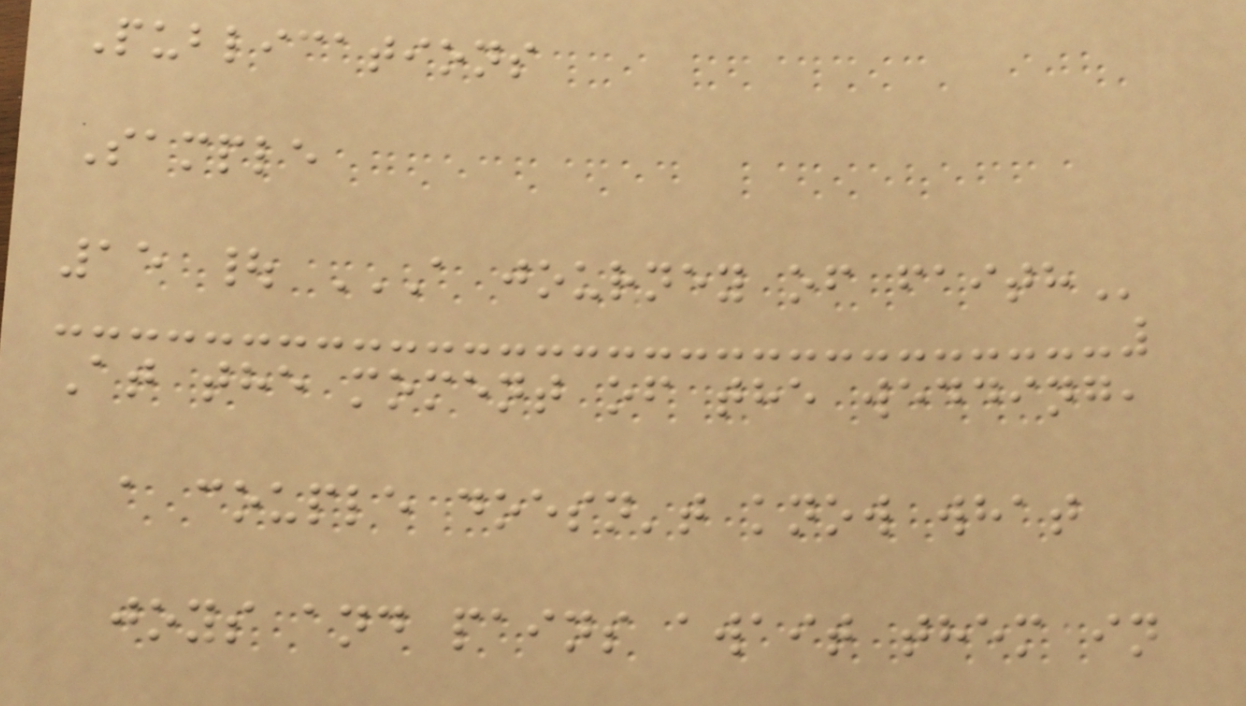Publications
Sample
15 | A JOURNEY OF FAITH
At the moment of the wedding,
a couple doesn't know what
joys and pains await them in
